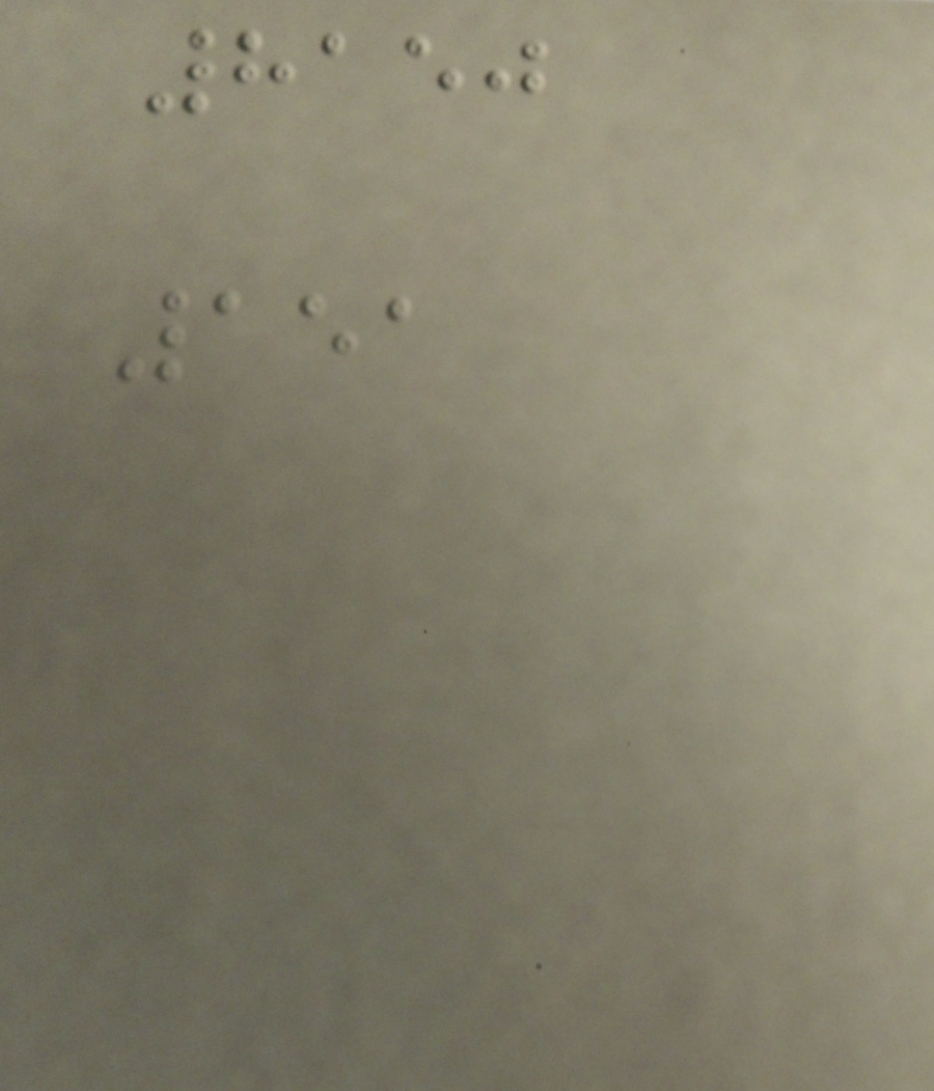8150
151
